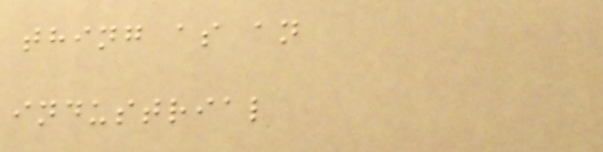thing as an
industrial
